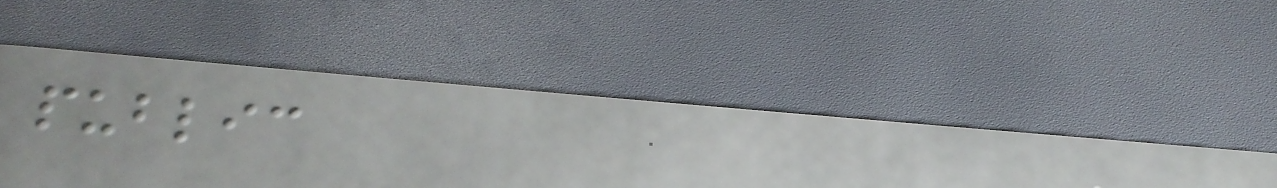public
